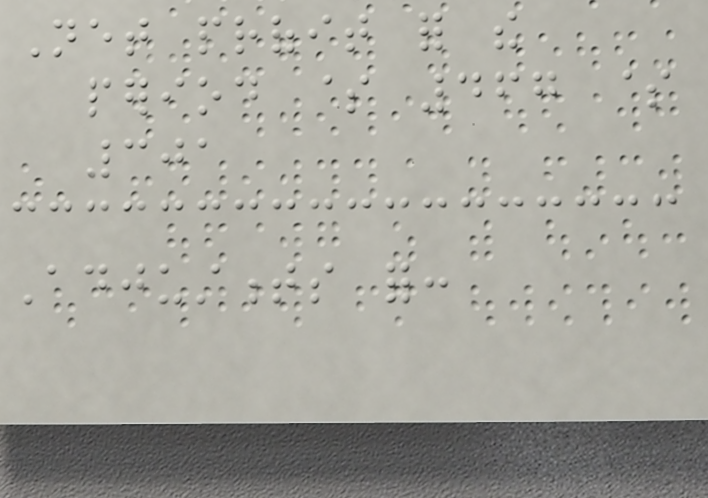Net profit for the
period $ 467 $
301
Adjustments for:
